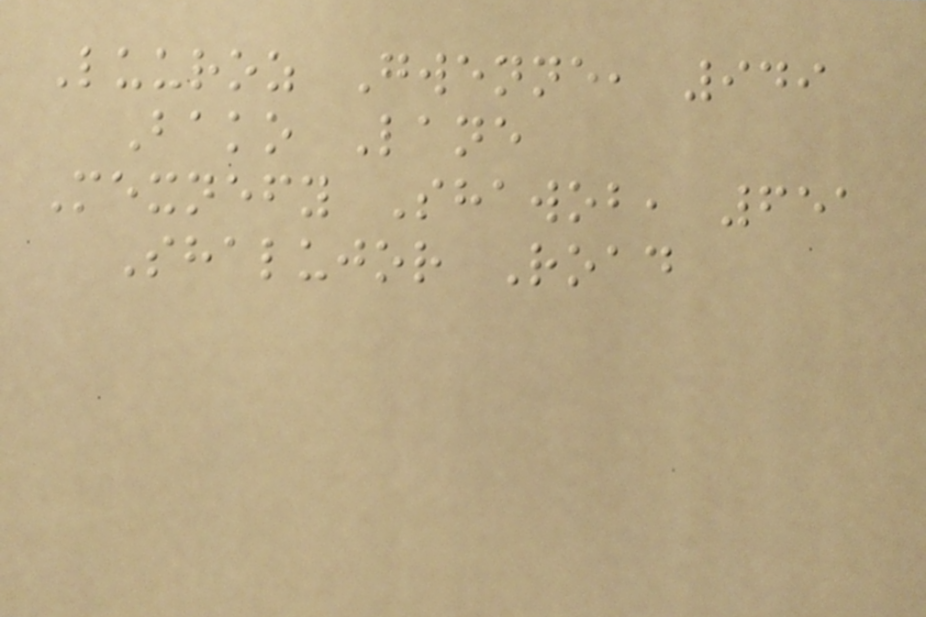Luuroz Gwenne, 949
Bako Lane
Mexnefy Shawob, 651
Shalujor Road
